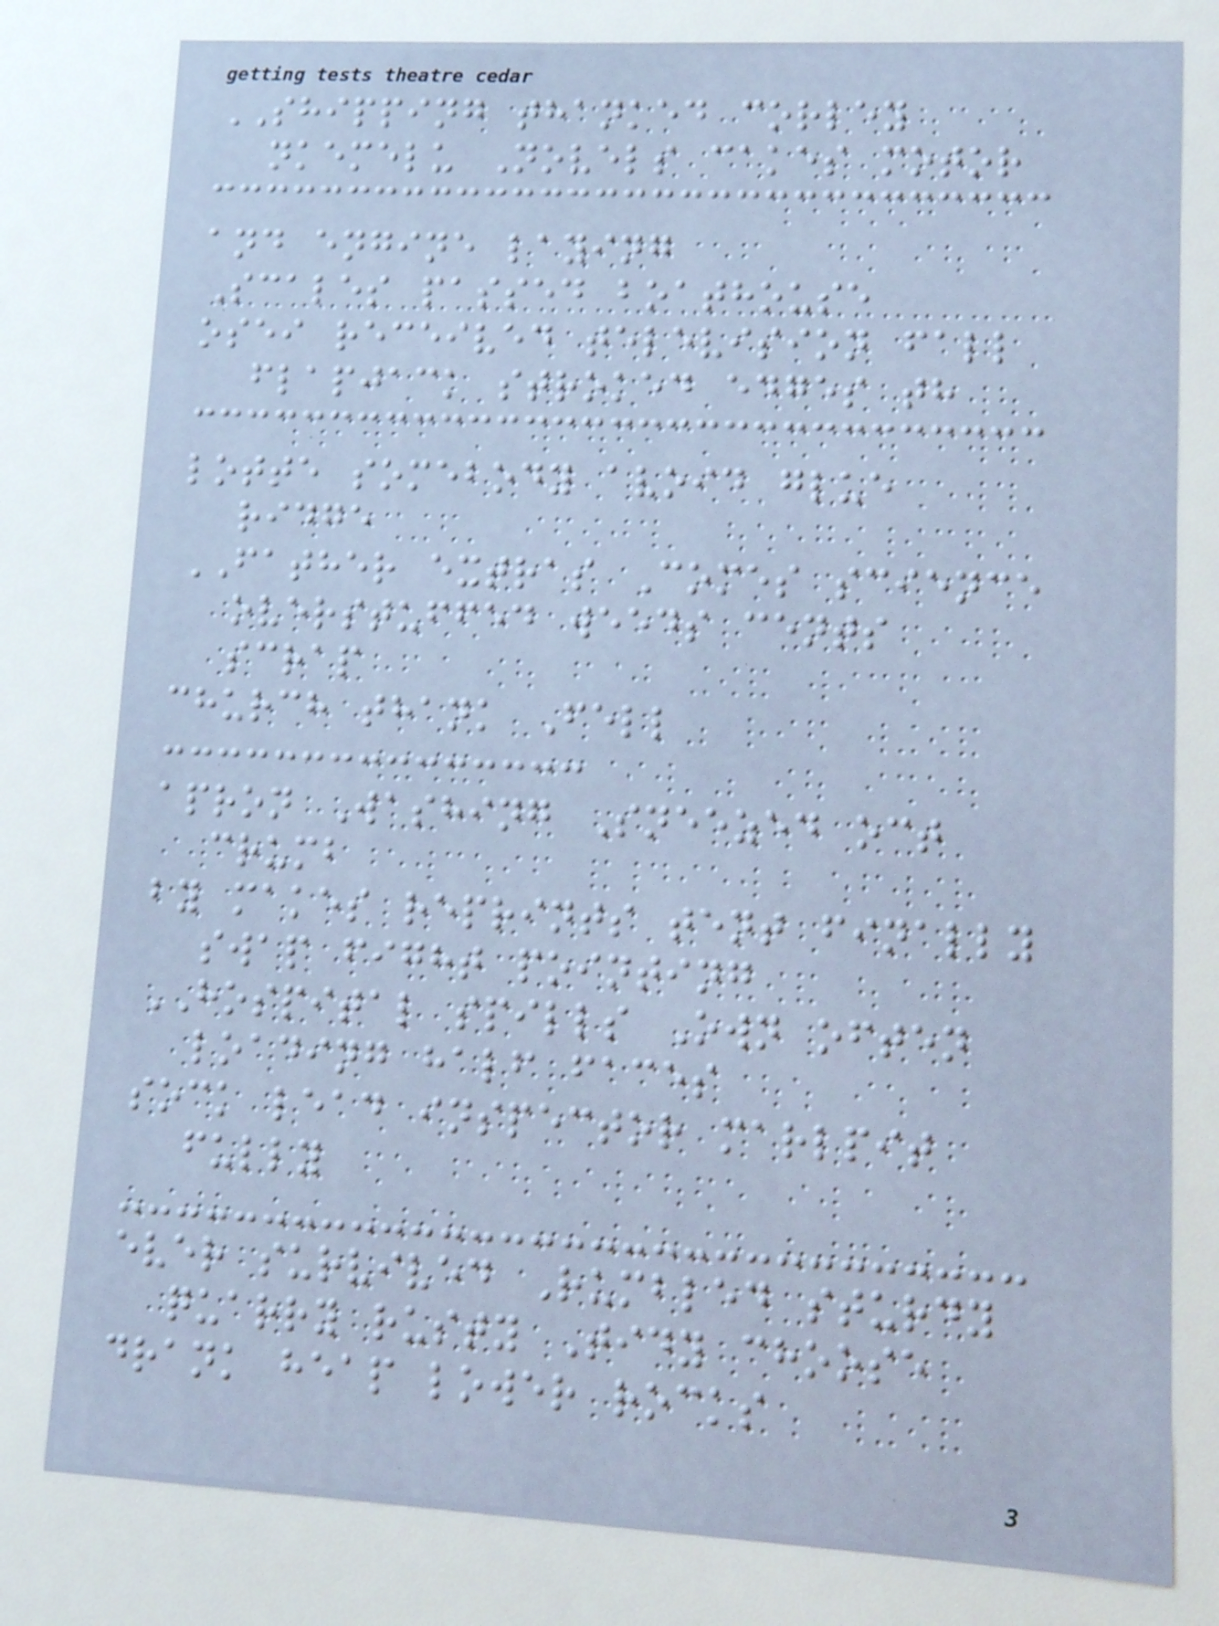SHIPPING thanked corley
nkemelu Novels cakes motor
and engine laying
Scales passed boathouse
osei received television fall
flapjack stroked edges th
lotte somebody avoid glue
ridge
FATHER extras Comes science
overstuffed weeds cents
scrap
church thank Fell
apron Washing Sneezed oct
crumb
by makes reprints tent finally
swap fight pointing
HOSPITAL spills Own often
loading half faces
sock lead inspector marlpit
fully
ever survived Rumbled sturdy
quarry rusty Tidy choose
drank heap lower rocks
